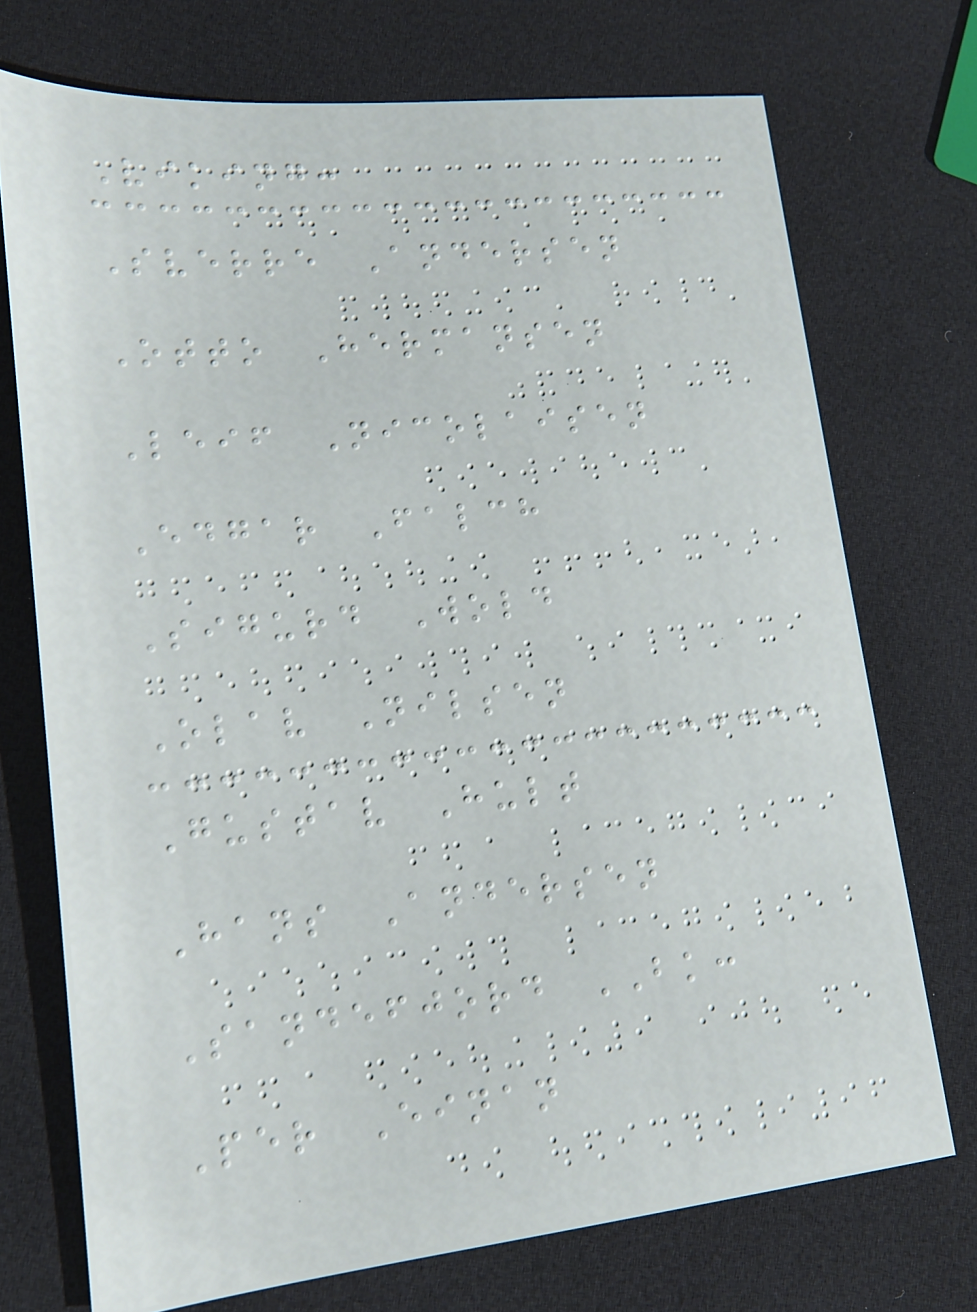Viking:
Sverre Andersen
Otto Hermansen
Leif Nicolaisen
Edgar Falch
Sigurd Wold
Olav Nilsen
Gustav Hult
Hans Andersen
Sandefjord BK:
Per Einan
